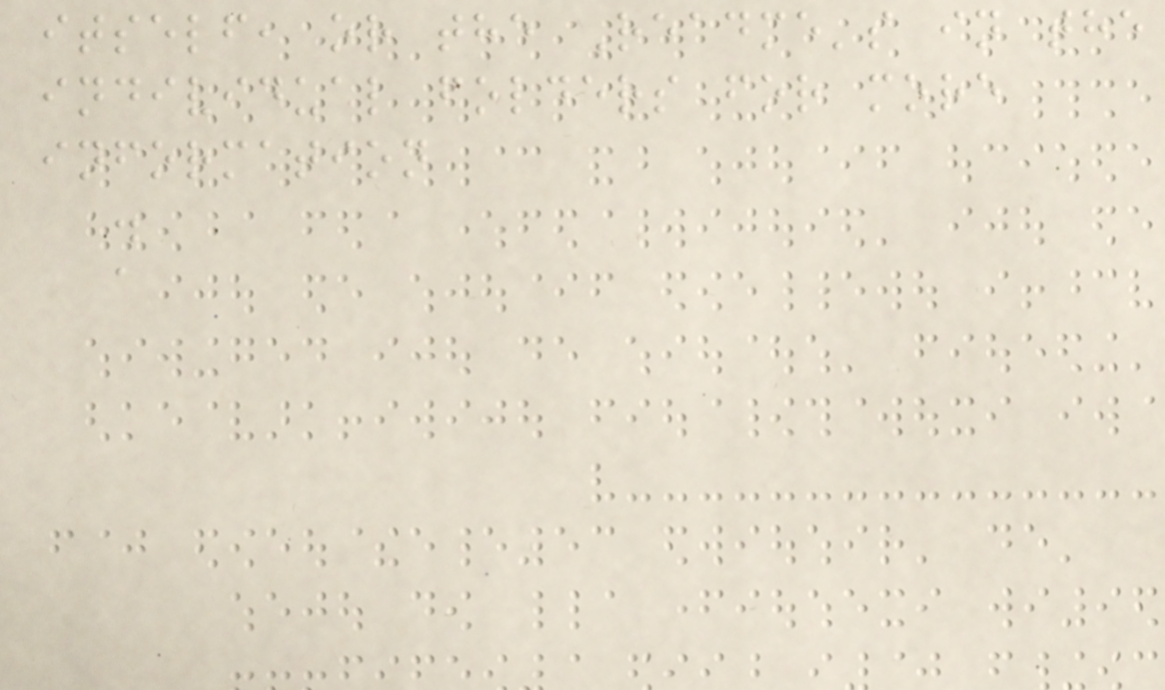itself, or the Readme's in the
individual folders for more
information
.
a
